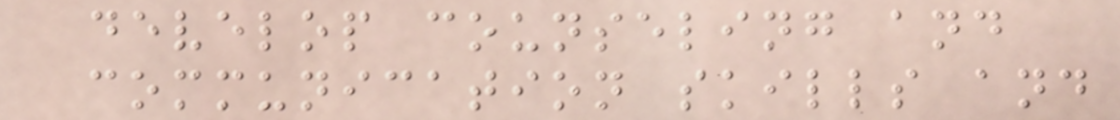develop counseling and
communication skills and
